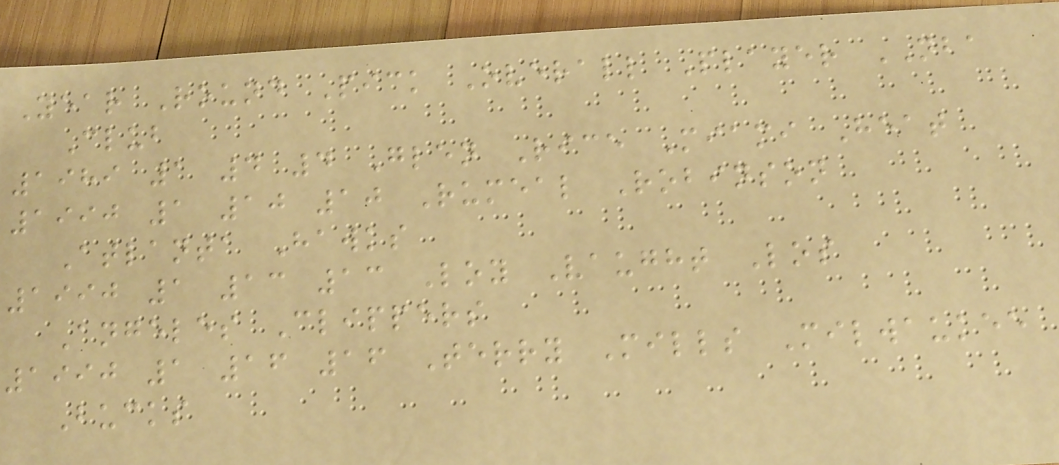Year Round Pick Overall Player NBA
Club
1989 1 4 4 Glen Rice Miami Heat
1990 1 10 10 Rumeal Robinson
Atlanta Hawks
1990 1 13 13 Loy Vaught Los
Angeles Clippers
1990 1 16 16 Terry Mills Milwaukee
Bucks
